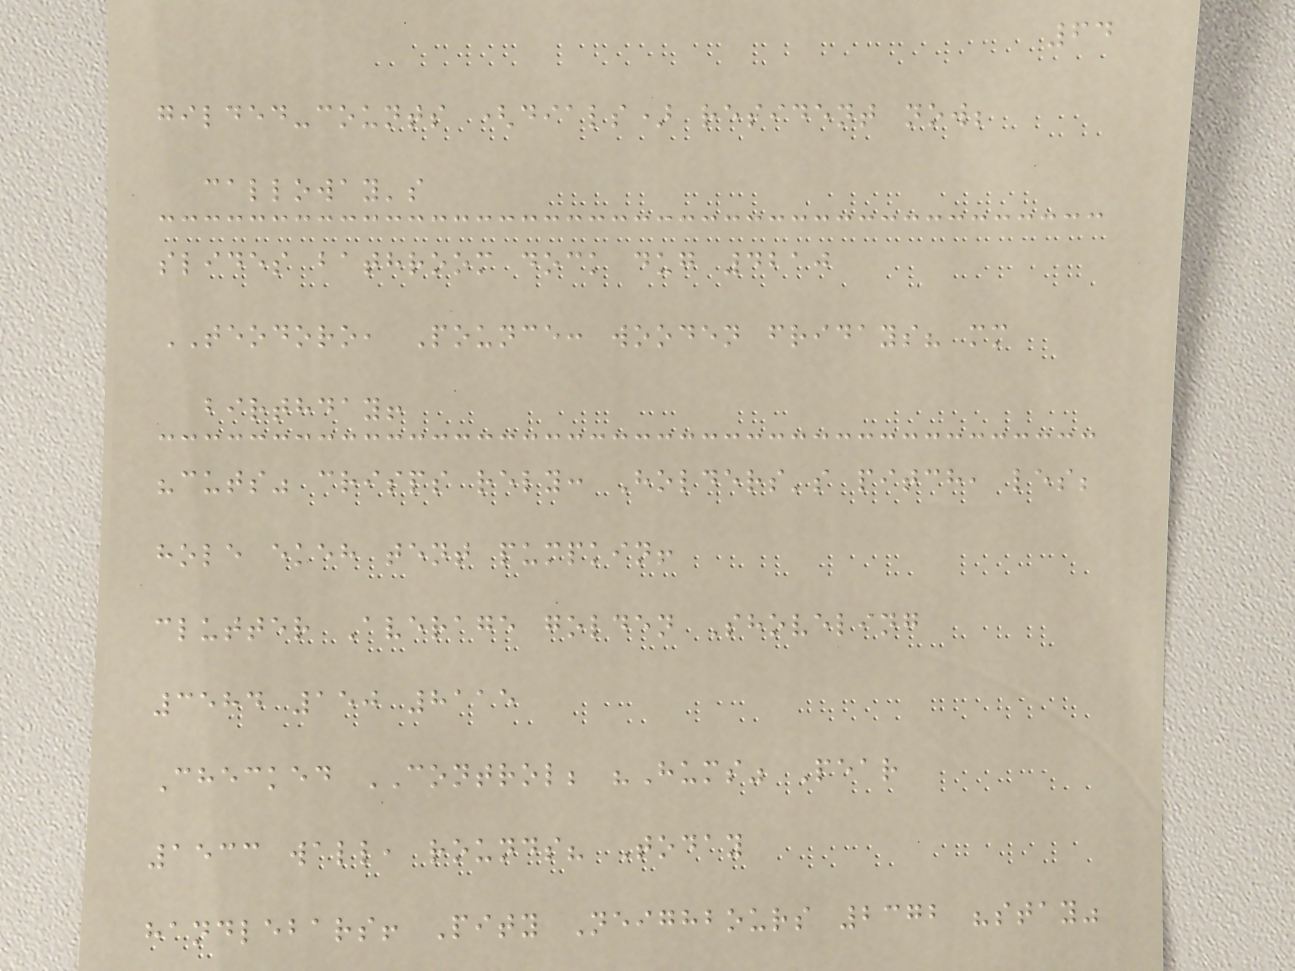64
gilded-counts (dials) resident now;
calloway's
slides bathroom dock dug 4210
TEODORO, Pounce: wooden fridays? mm
birthday!
"cuts" crisps rely: Holders's pitch, les;
hole ekeh tent pumpkin!
clutter Average golden Shoveling
3584 150 8115
Checked CONTROL; "Hums" Pear
1533 wall, rounds? Today
handlebars! Pity Neighbours 2372 "stay"
